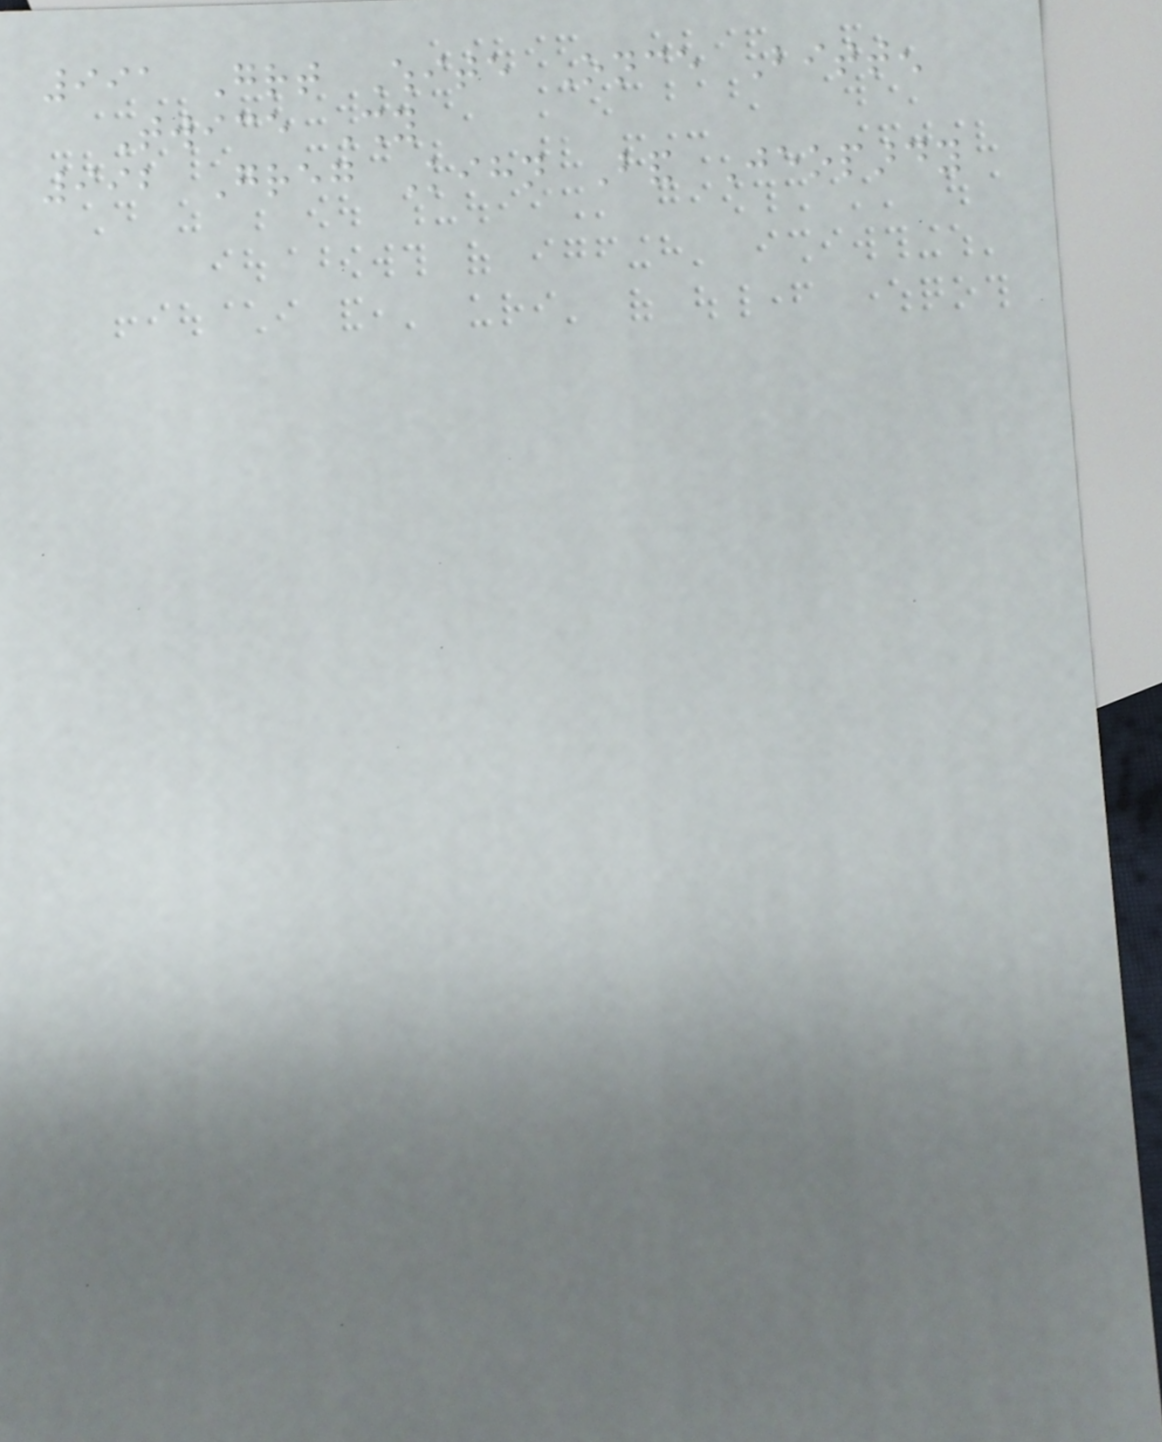991 Great White Once Bitten
Twice Shy
992 Greg Kihn Band Jeopardy
